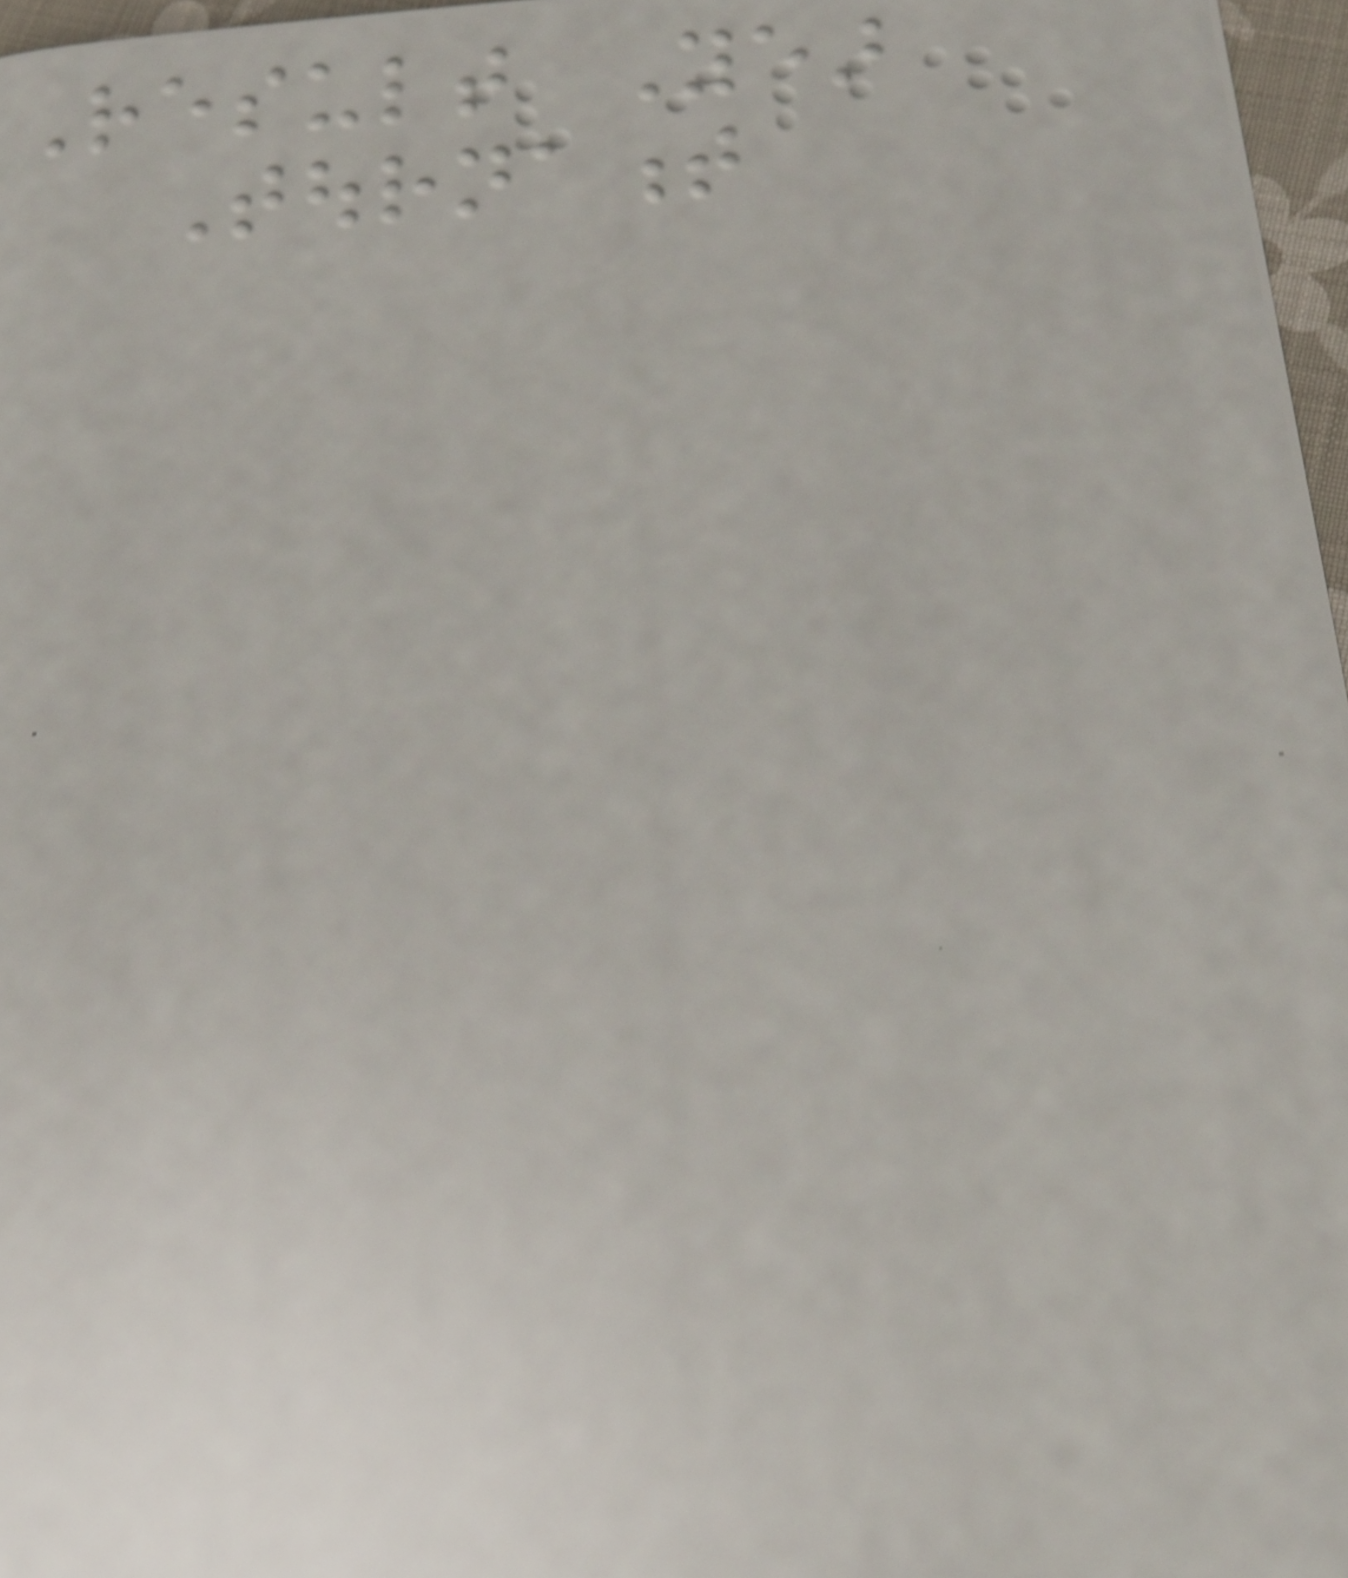Result Year
Tournament
